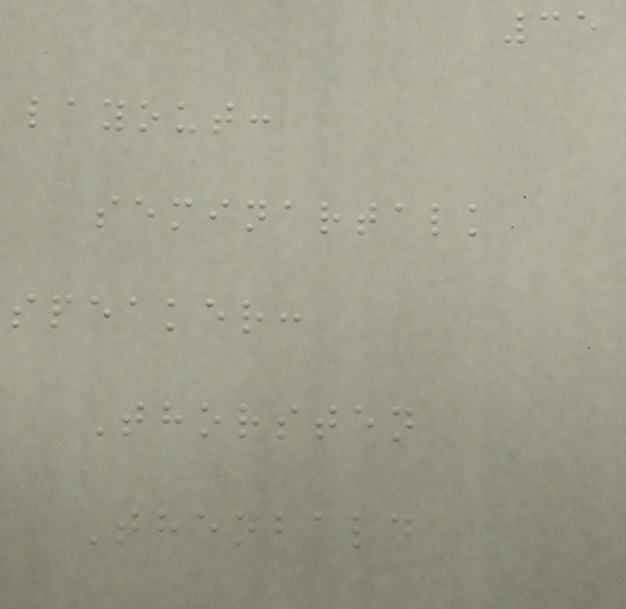35
layout:
seminartalk
speaker:
Thorsten
Theobald
